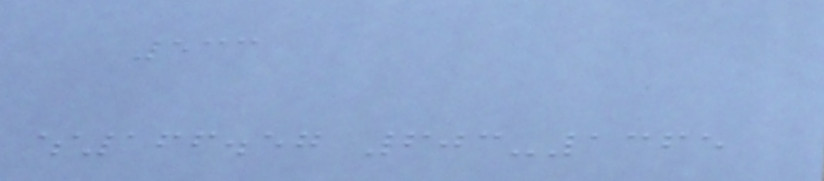533
$166.57 603-1365
